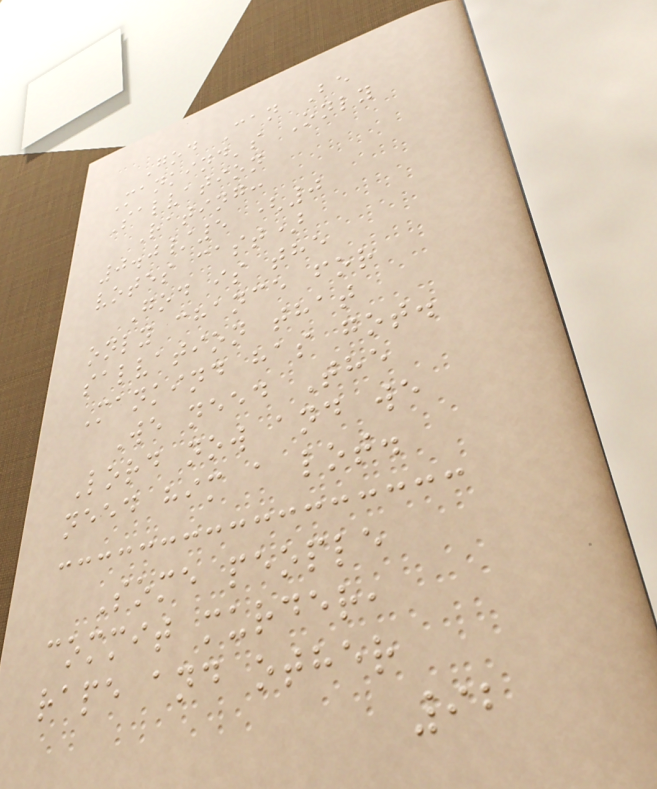God Can Be
Mankind's Only
Salvation
Rating:
0.0/5 (0
votes cast)
God is the
only chance for
salvation that
Mankind has got.
We need The
Lord now and we
need him a lot.
Some people
commit murder,
rape and other
92
